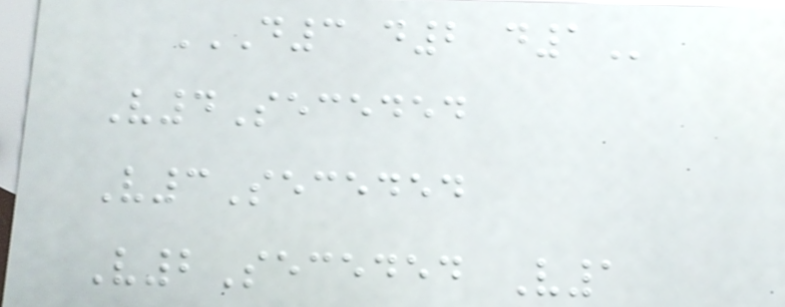D3 D2 D1
V4Seceded
V3Seceded
V2Seceded V1
